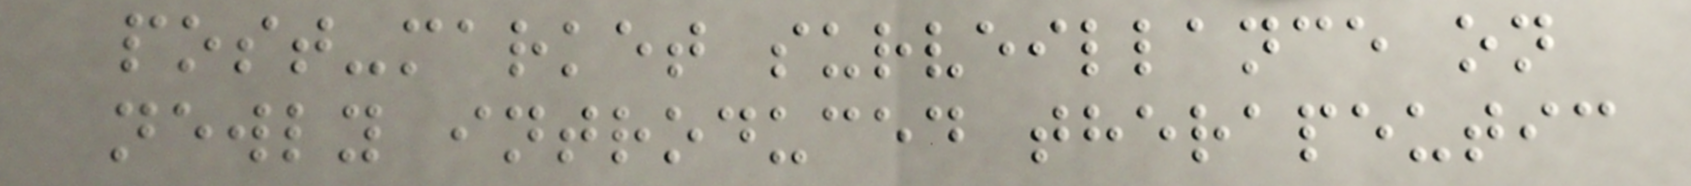post-market surveillance on
newly introduced therapeutic
